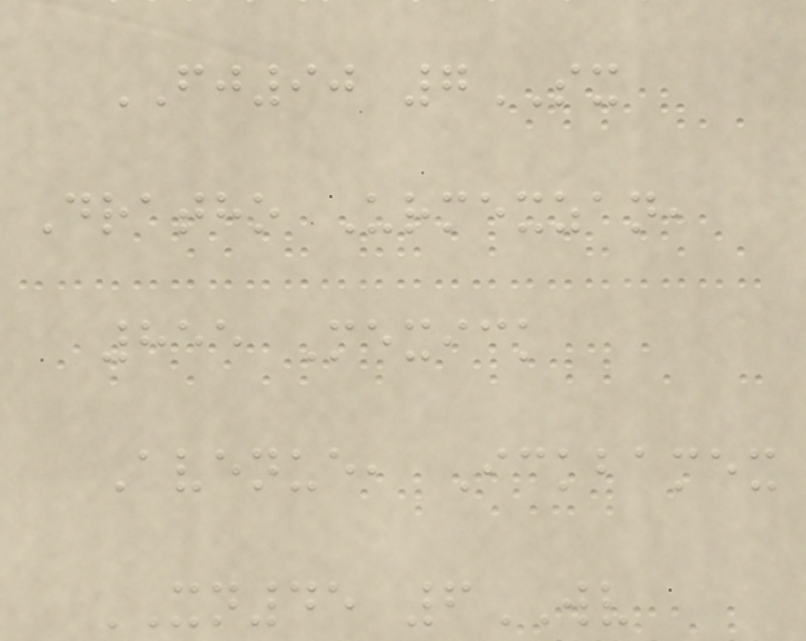FJ90 7SX
Dratho Urmexzan,
855 Mexick
Avenue, Ickbamex
XN45 6WV
